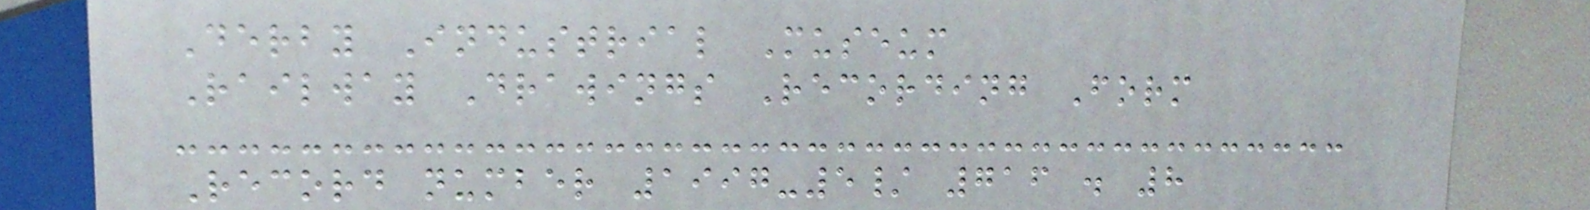Derby Industrial Museum
Railway Drawings Recording Form
Record number 1997-5/ 716 . 8
